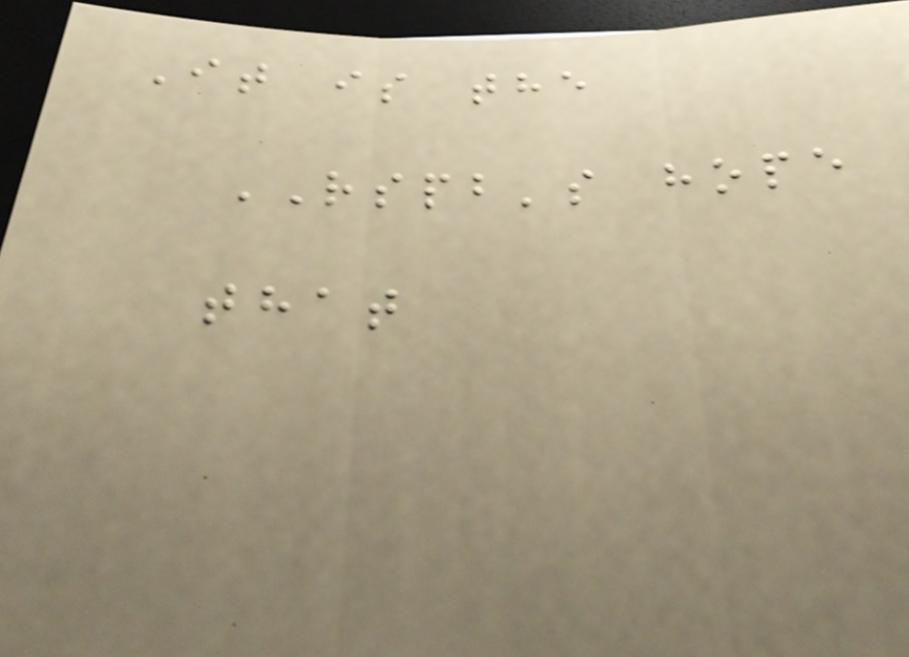It is the
RSPB's hope
that
